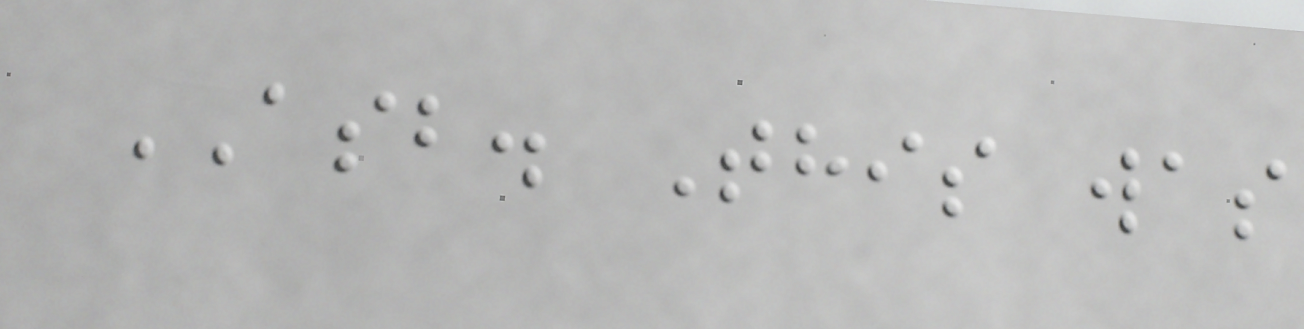ASB. This was
